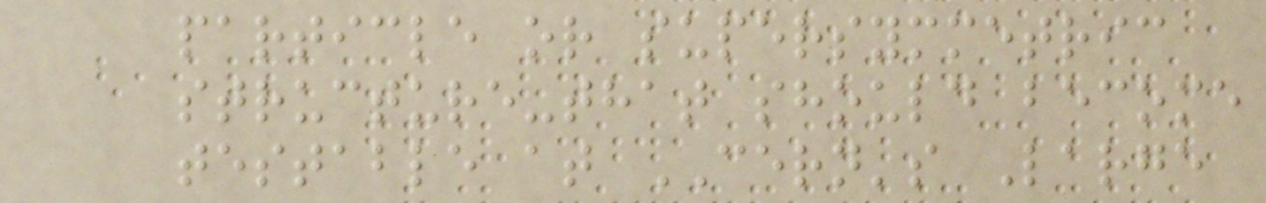particle or supersymmetric
structure-that should become
testable at CERN's Large
